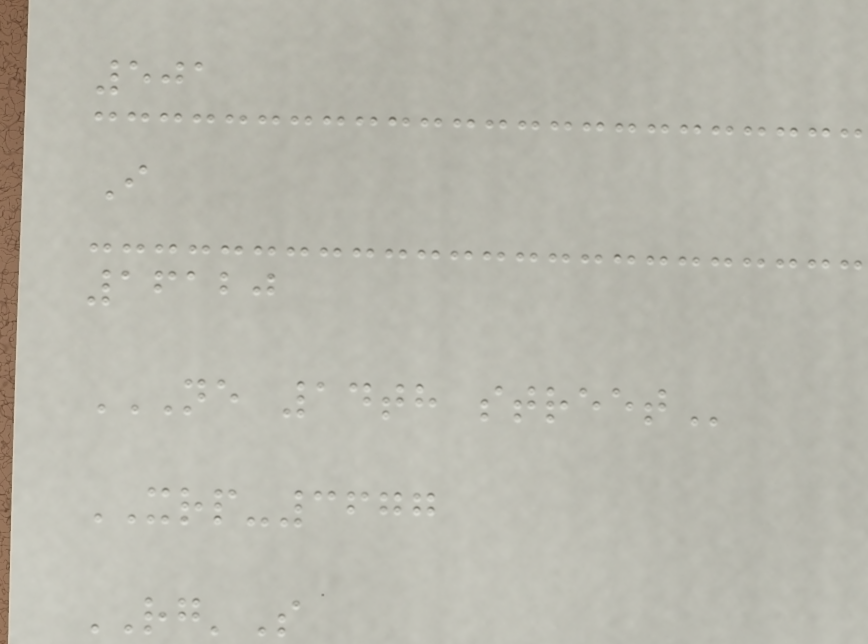501
I
16120
NE 14TH STREET
XRP-3677
RG'S
